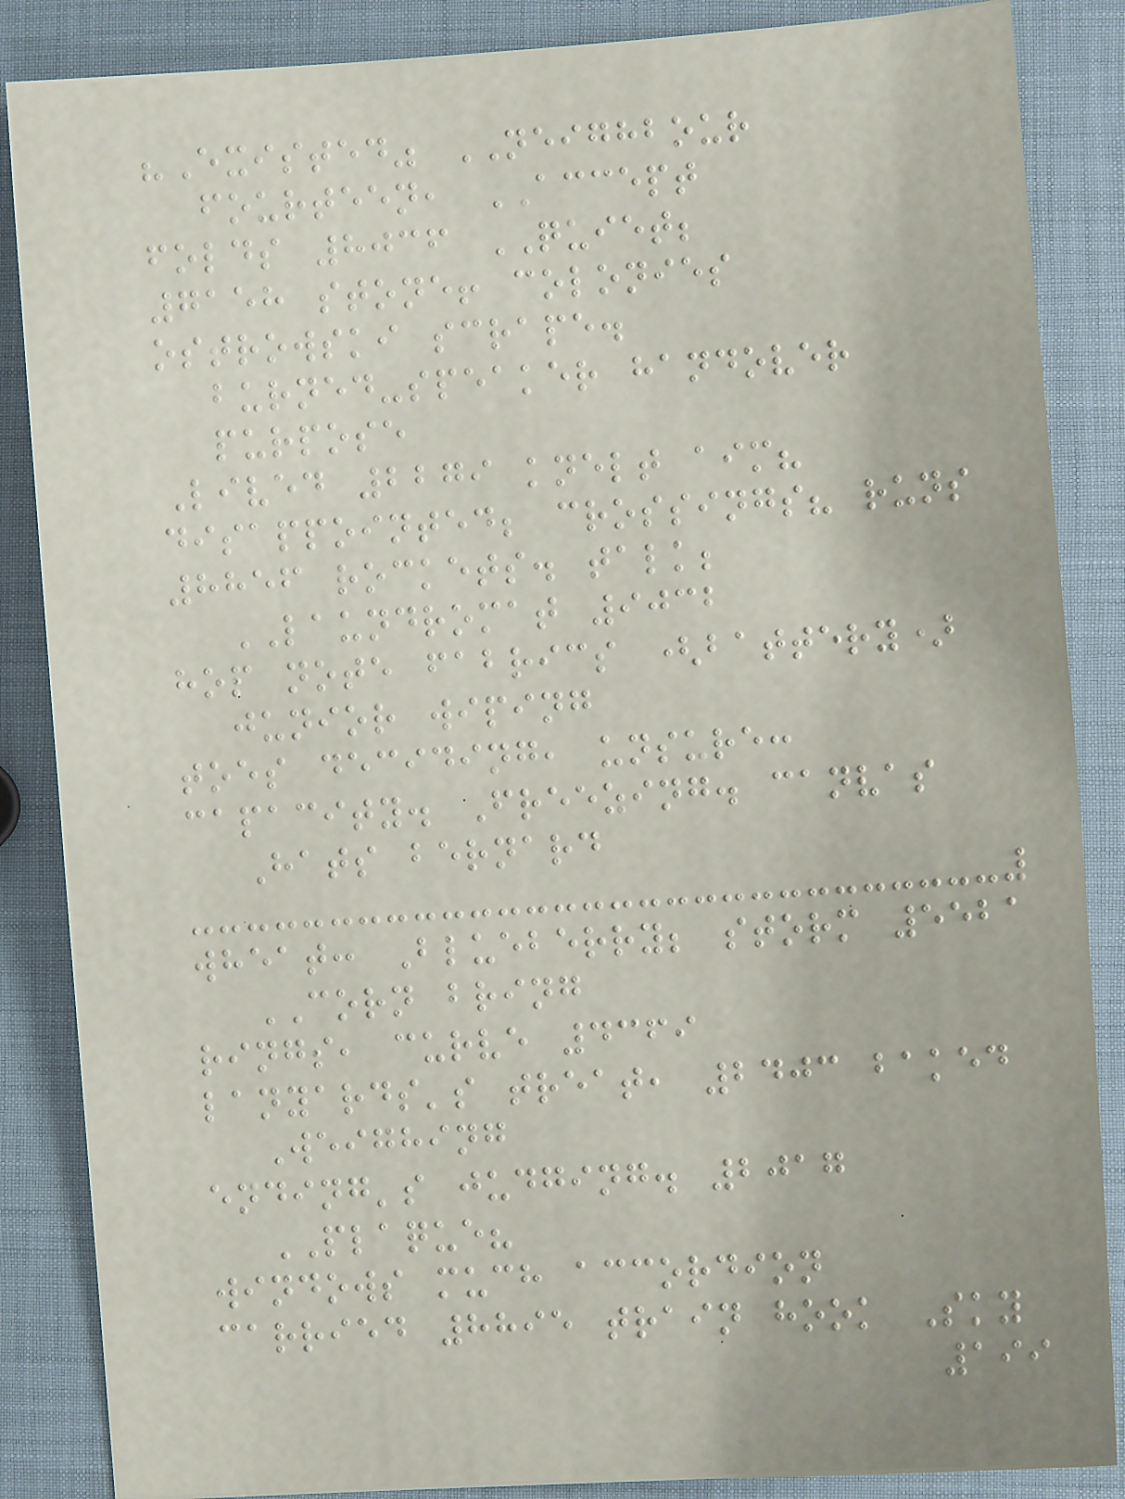"Existed" NEIGHBOUR
fourteen, ACCEPT
folds 8036 QUIET;
7158 stone! colonies
ostrowski scrape.
burned-speaker handover
purpose
Lived 2279 knelt aim?
disappointed; crossings? runs
8856 rockets. talk;
LAUNDROMAT 9032
hop note fabrics (battery)
junior wiping
toes deciding, unsure:
capacity. Freezing. canvas
Hats bernard
wheat: Blueberry; storm 5521
CORN bring
rings, curve 4369
lanyards's treat, 2403 baked
Weighing
ending's judging. 2017
PLAQUE?
windows much accordion
carried 8895 train hook Sky
199
